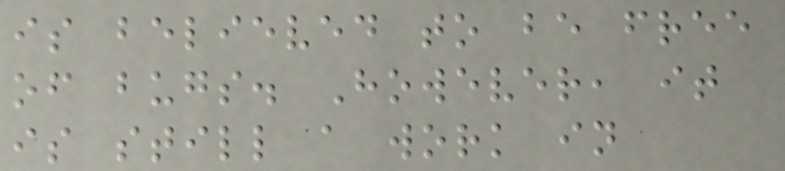is believed to be free
of bugs. However, it
is still a work in
